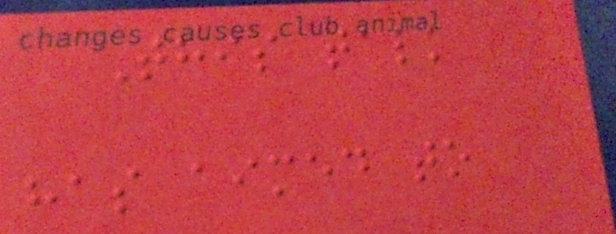This talk
has aimed to
